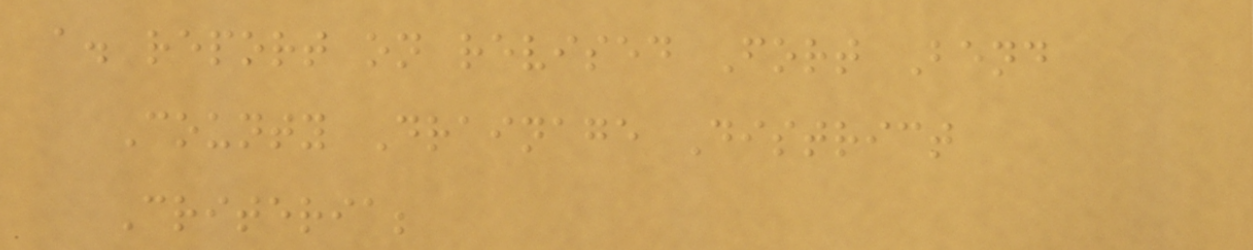a. report on revised Fort Bend
County Drainage District
Criteria;
